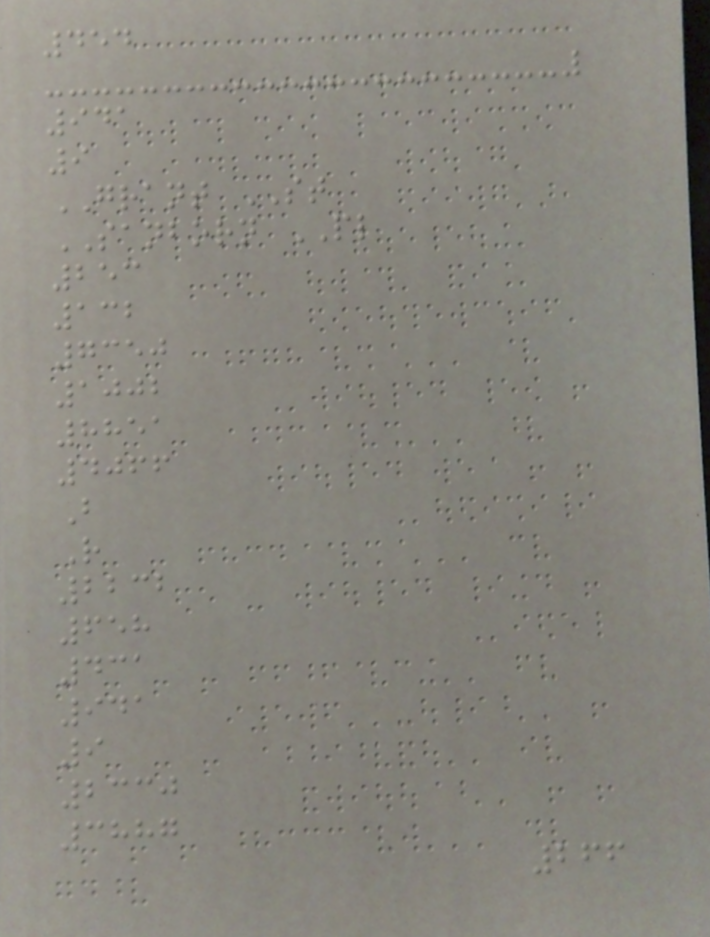454
941
9
GRANT ST
SANBORN PL
253
132
7350
1002
8851
4066
B
R
2232
658
431
941
9
2330
3887
266
